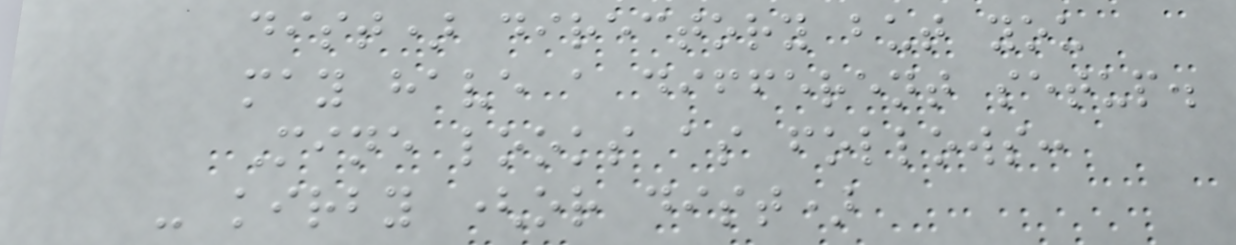dist) directory but you
may have a different setup.
Mine looks as follows:
- kirby (or dist)
